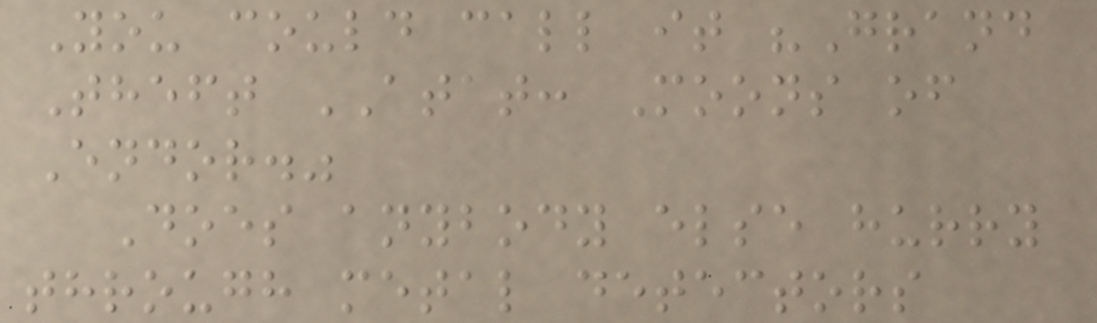You could call it "Grand
Theft ATAT: Moons of
Endor."
Does anybody else hurry
through metal detectors
